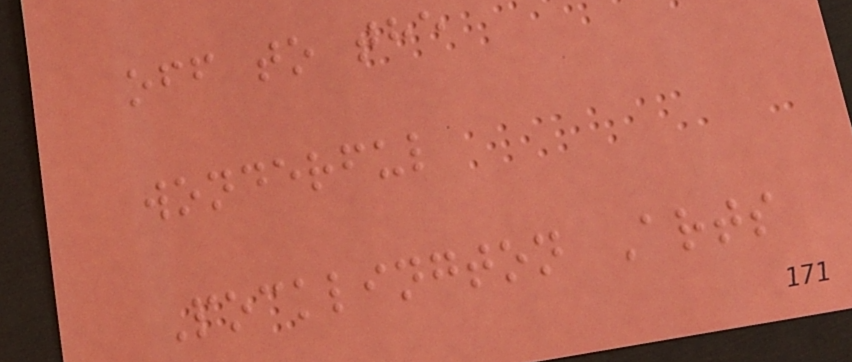off to the
wonderful
Pocklington Arts
